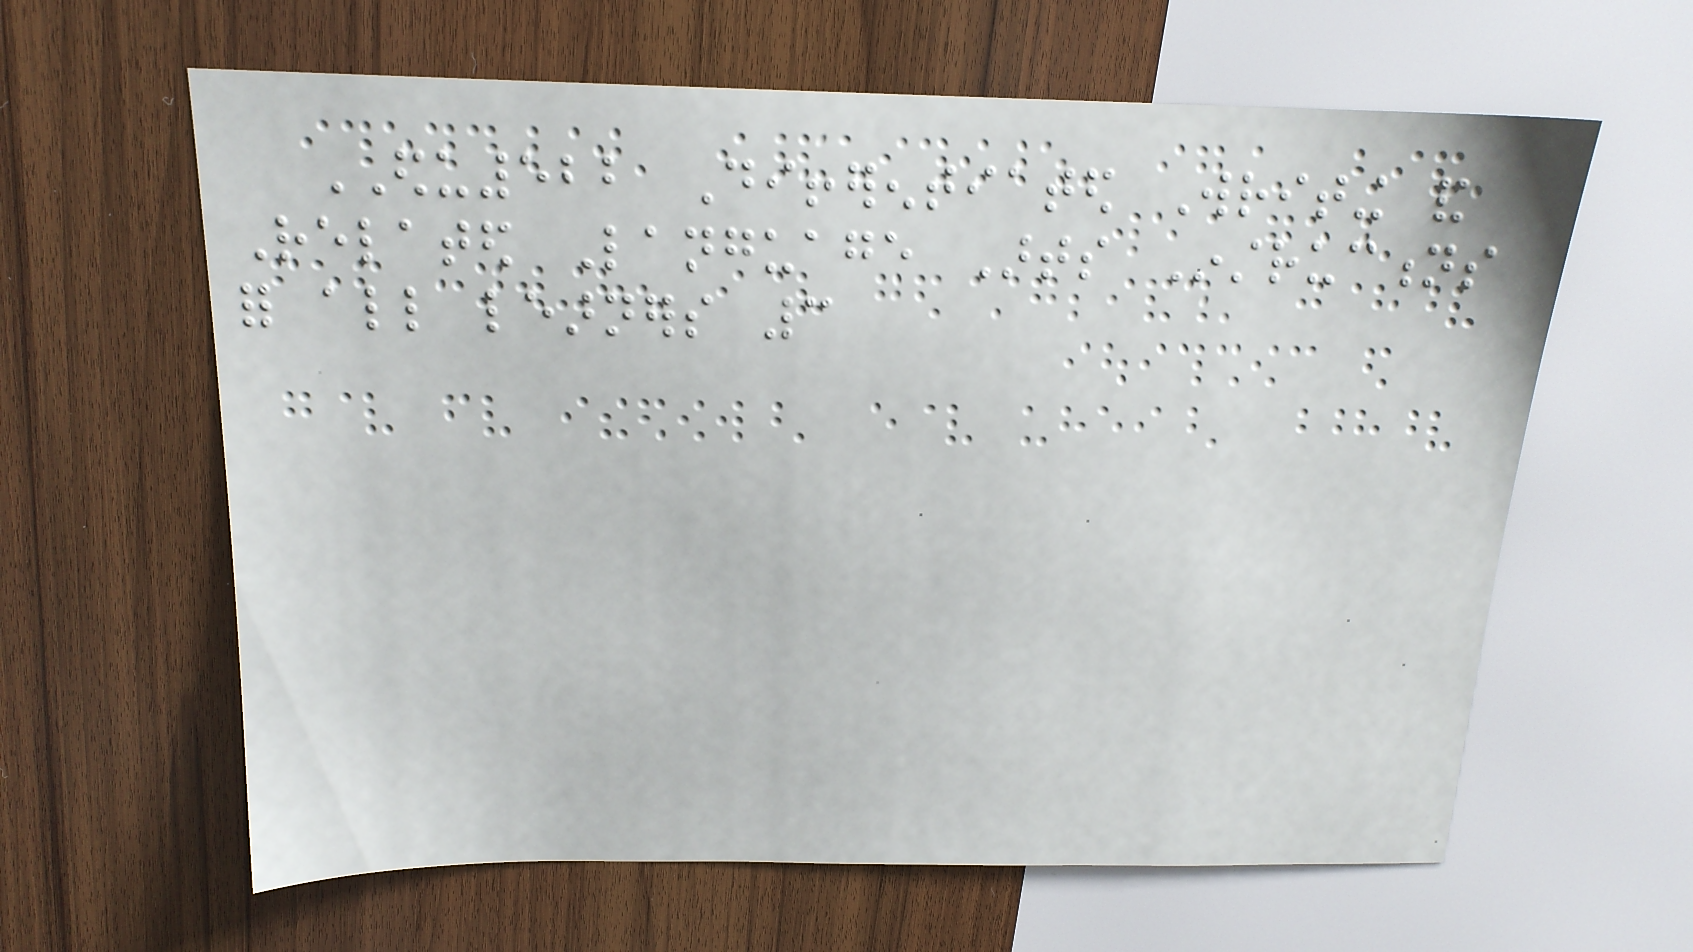EDU522 Differentiated Writing and
Related Language Arts Instructions
for all learners 3
